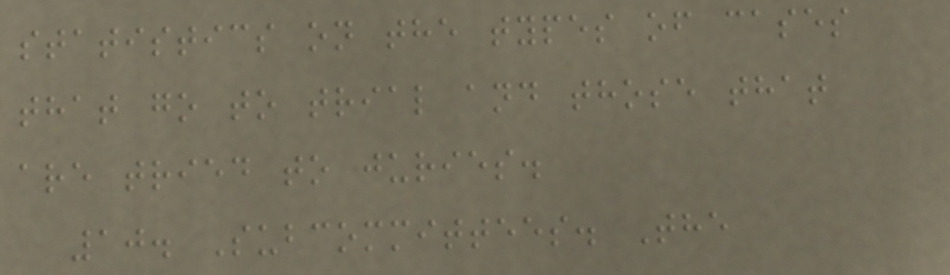statistics on the types of cases
that go to trial and those that
are tried to juries.
10. Subcommittees. The
